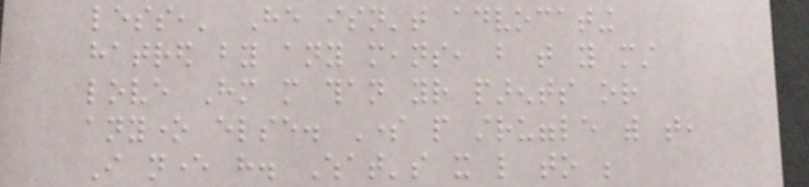less,' He isn't advocating
hatred by any means, but that you must
love Him more than your parents or
anyone else. Some people struggle with that,
I never have. What's it like to be
